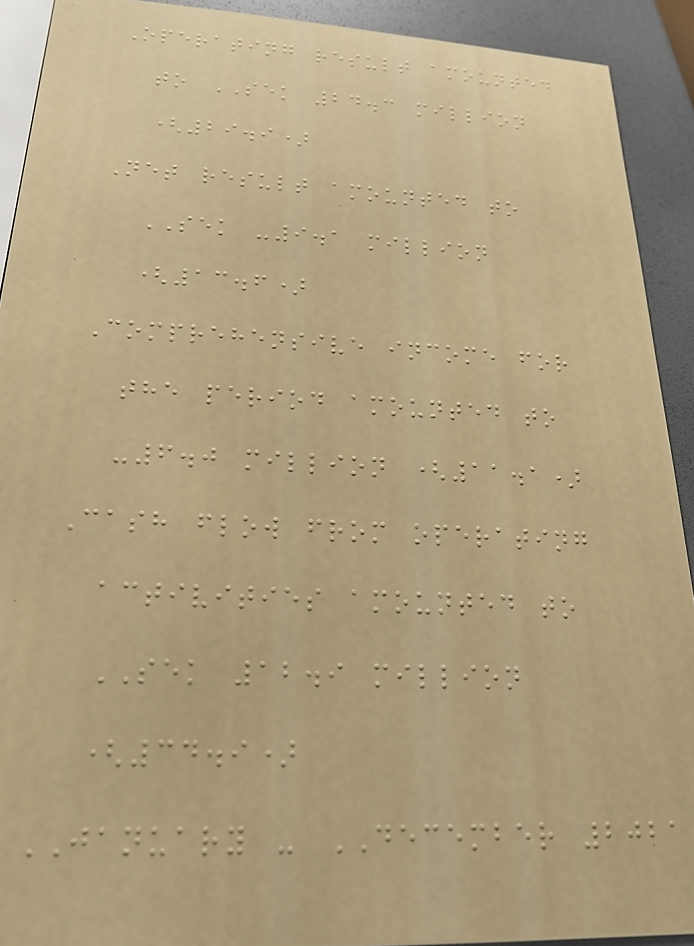Operating result amounted
to SEK 24.3 million
(29.9)
Net result amounted to
SEK -9.1 million
(13.6)
Comprehensive income for
the period amounted to
-6.0 million (11.1)
Cash flow from operating
activities amounted to
SEK 12.9 million
(34.9)
JANUARY - DECEMBER 2021
